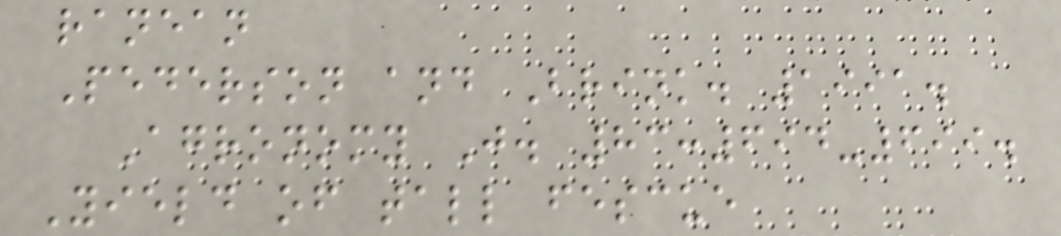ranean
Pederson and Brink. 1991.
Agronomy J. 83:694-699.
Yield of tall fescue
